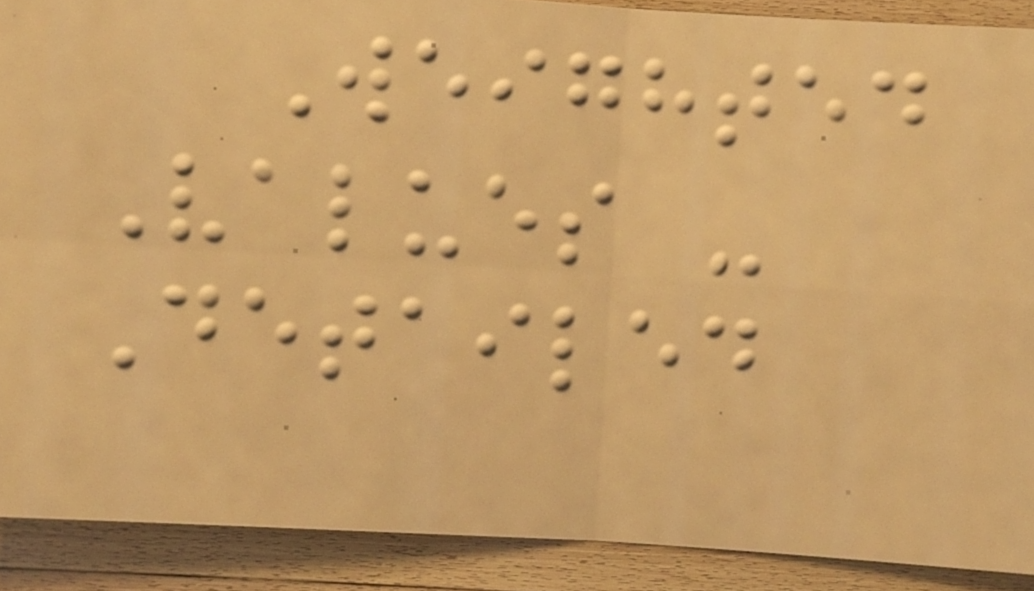Weighted
Values -
Detailed
